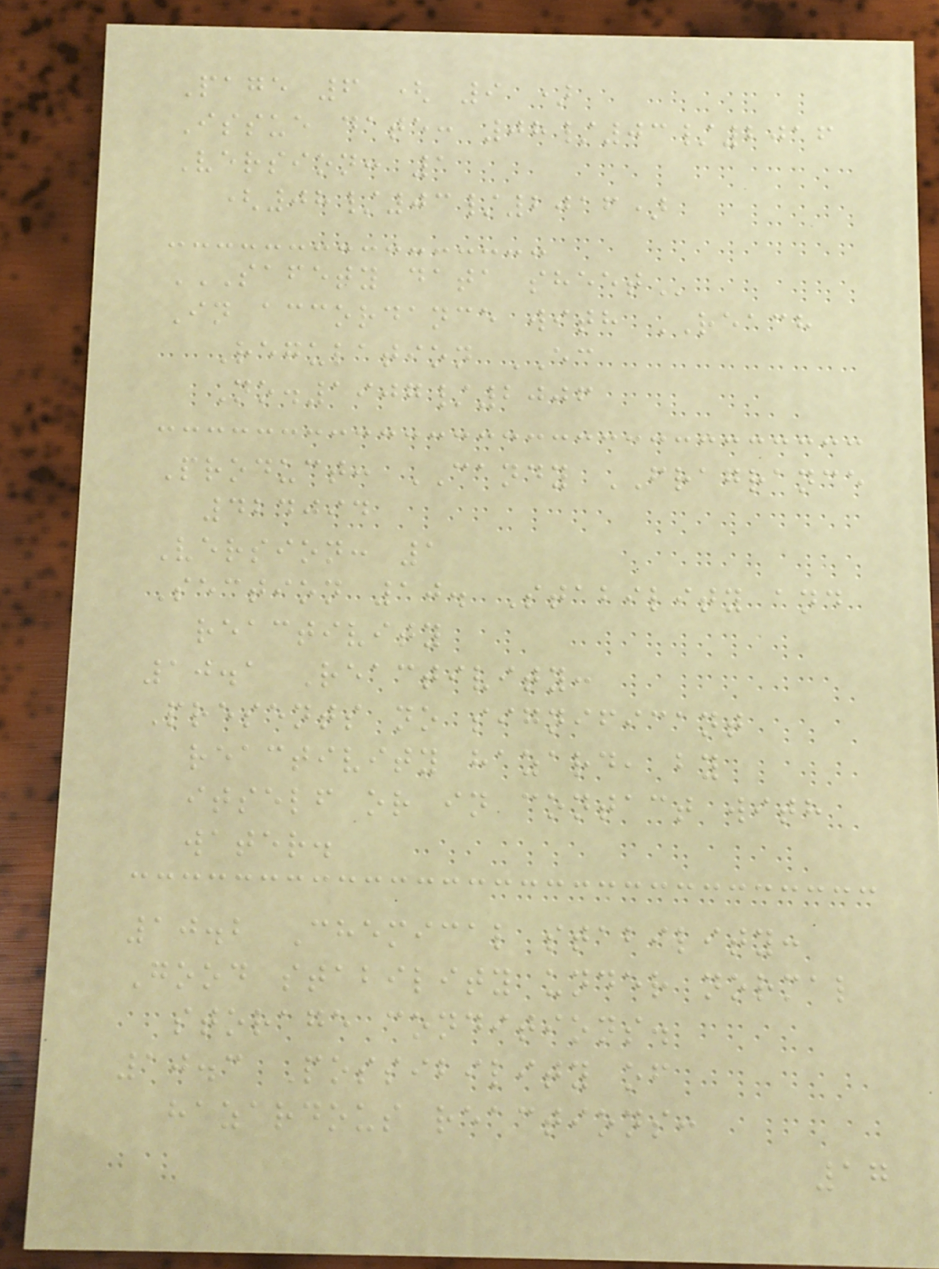Page 6 ( 9 )
Issue date: 08/03/2016
Version: 1
(08/03/2016)
SAFETY DATA SHEET
In accordance with REACH
Regulation EC
No.1907/2006
Product: CANDY FRAGRANCE
424094
Version: 1
Section 10. Stability and
reactivity
10.1 Reactivity:
Presents no significant
reactivity hazard, by
itself or in contact with
water.
10.2 Chemical stability:
Good stability under normal
storage conditions.
10.3 Possibility of
hazardous reactions:
17
